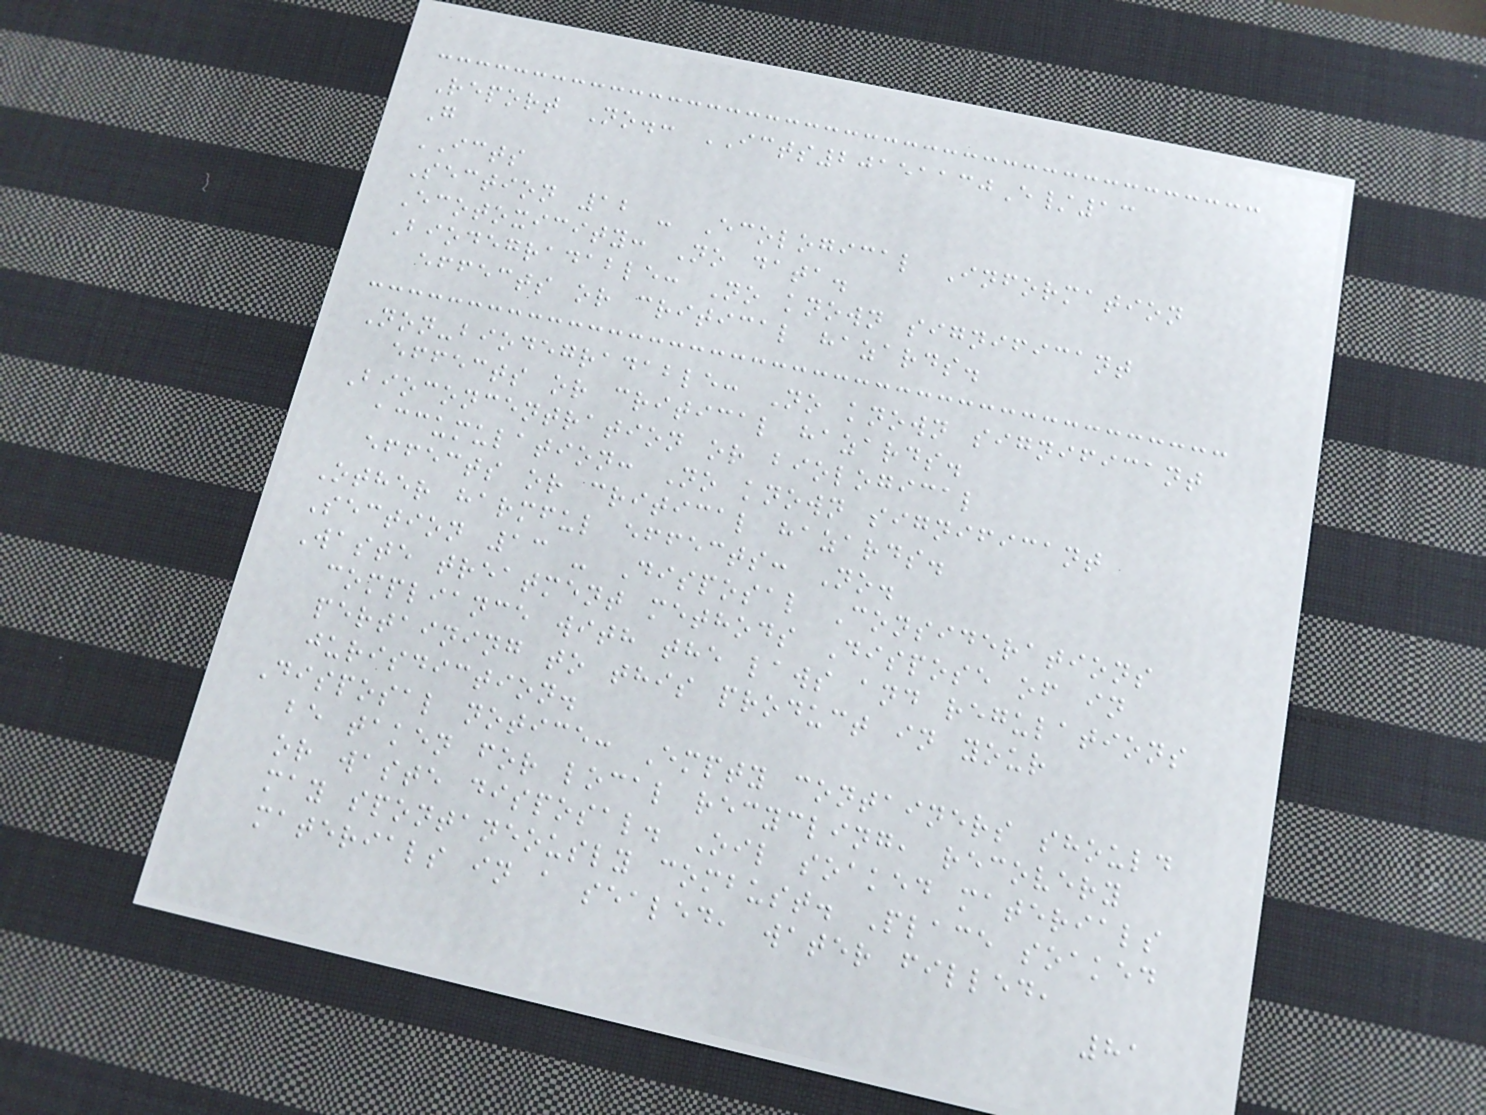Report No.: ICTS20151130E/13
G
ICTS
Section 12 - Ecological Information
Ecotoxicity: No data.
Biodegradable: No known significant
effects or critical hazards.
Non-biodegradable: No known significant
effects or critical hazards.
Bioconcentration or biological
accumulation: No known significant
effects or critical hazards.
Other harmful effects: No.
Section 13 - Disposal Considerations
Waste treatment methods Dispose of in
compliance with the laws and regulations
pertaining to this product in your
jurisdiction.
Disposal notice: Empty containers should
be taken for local recycling, recovery
or waste disposal. Oil soaked materials
may spontaneously combust. Place soaked
materials in a sealed, water filled,
81
